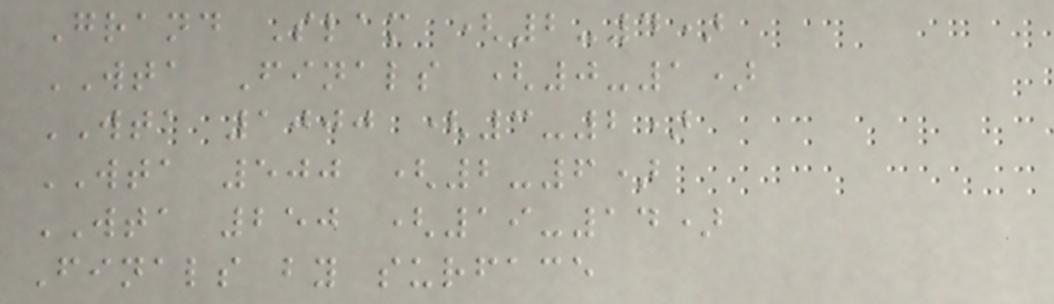Grand Slam (2-4)
WTA Finals (0-1)
WTA 1000 (3-2)
WTA 500 (2-6)
WTA 250 (19-14)
Finals by surface
